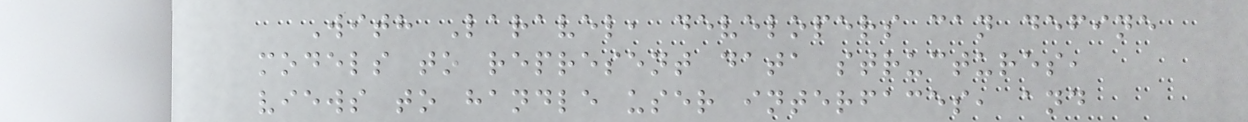With Laravel, developers can define
models to represent data structures,
views to handle user interfaces, and
